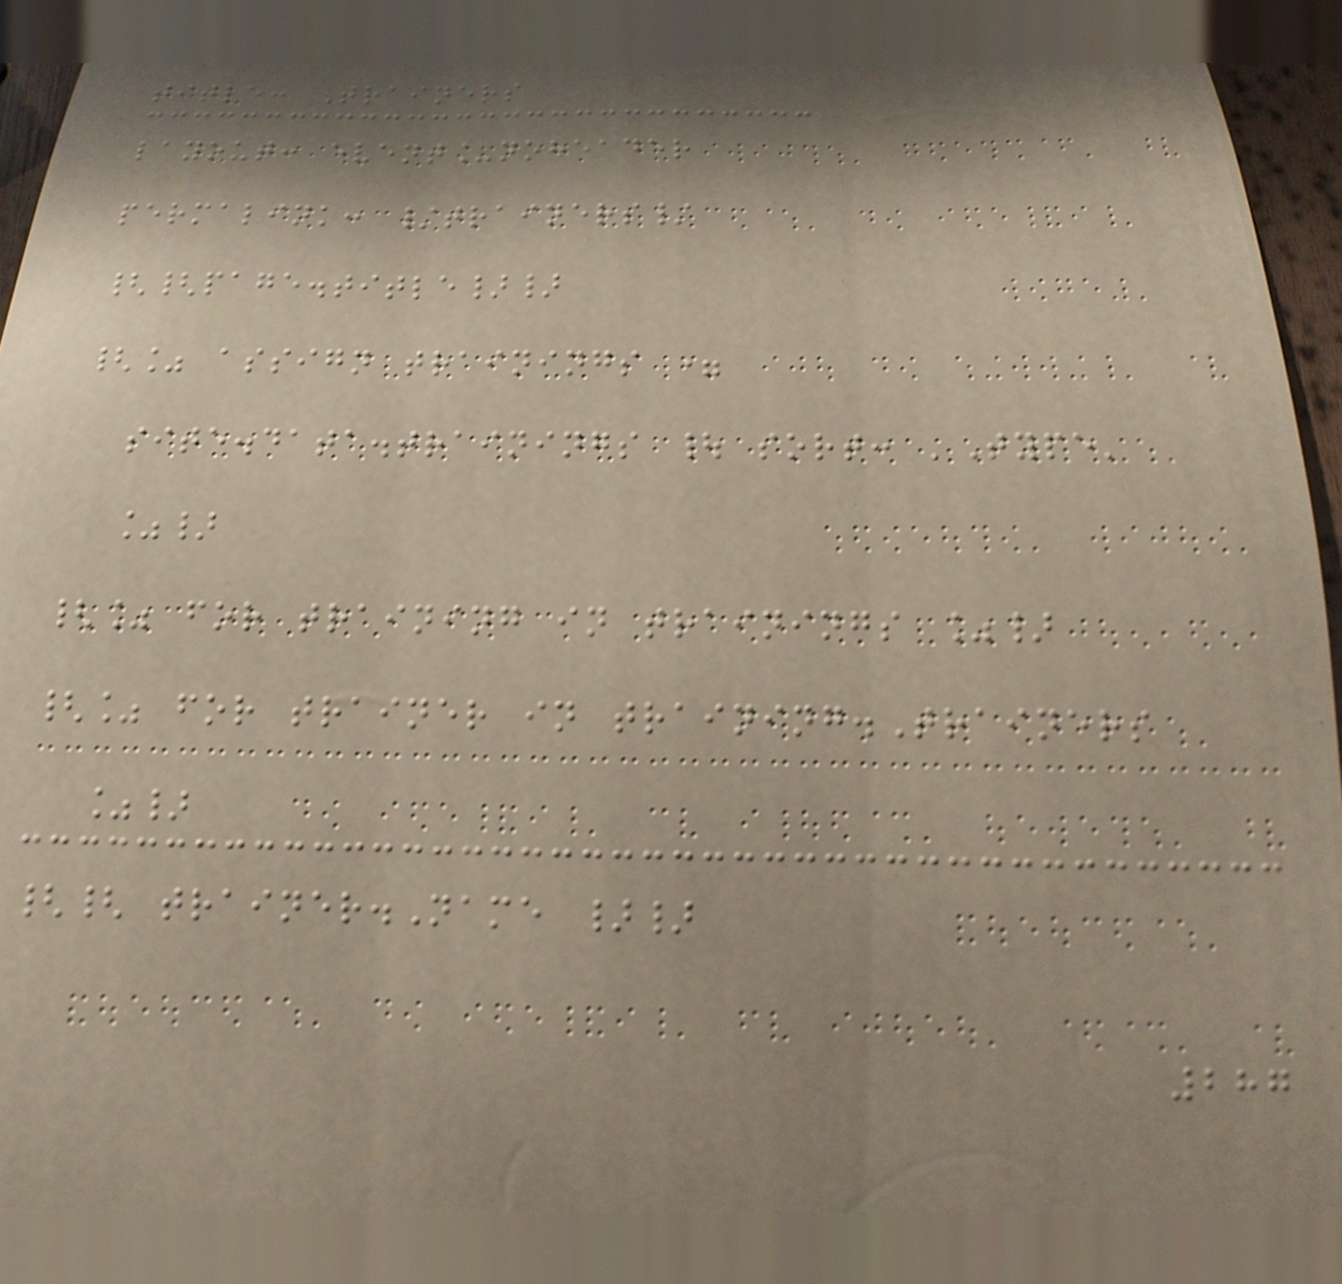title: Trainers
layout: event_noheader
permalink: /trainers/
{{page.title}}
{% assign trainings =
site.data.trainings | sort: 'Type'
%}
{% for training in trainings %}
{% for trainer in training.Trainers
%}
{{ trainer.Name }}
287
